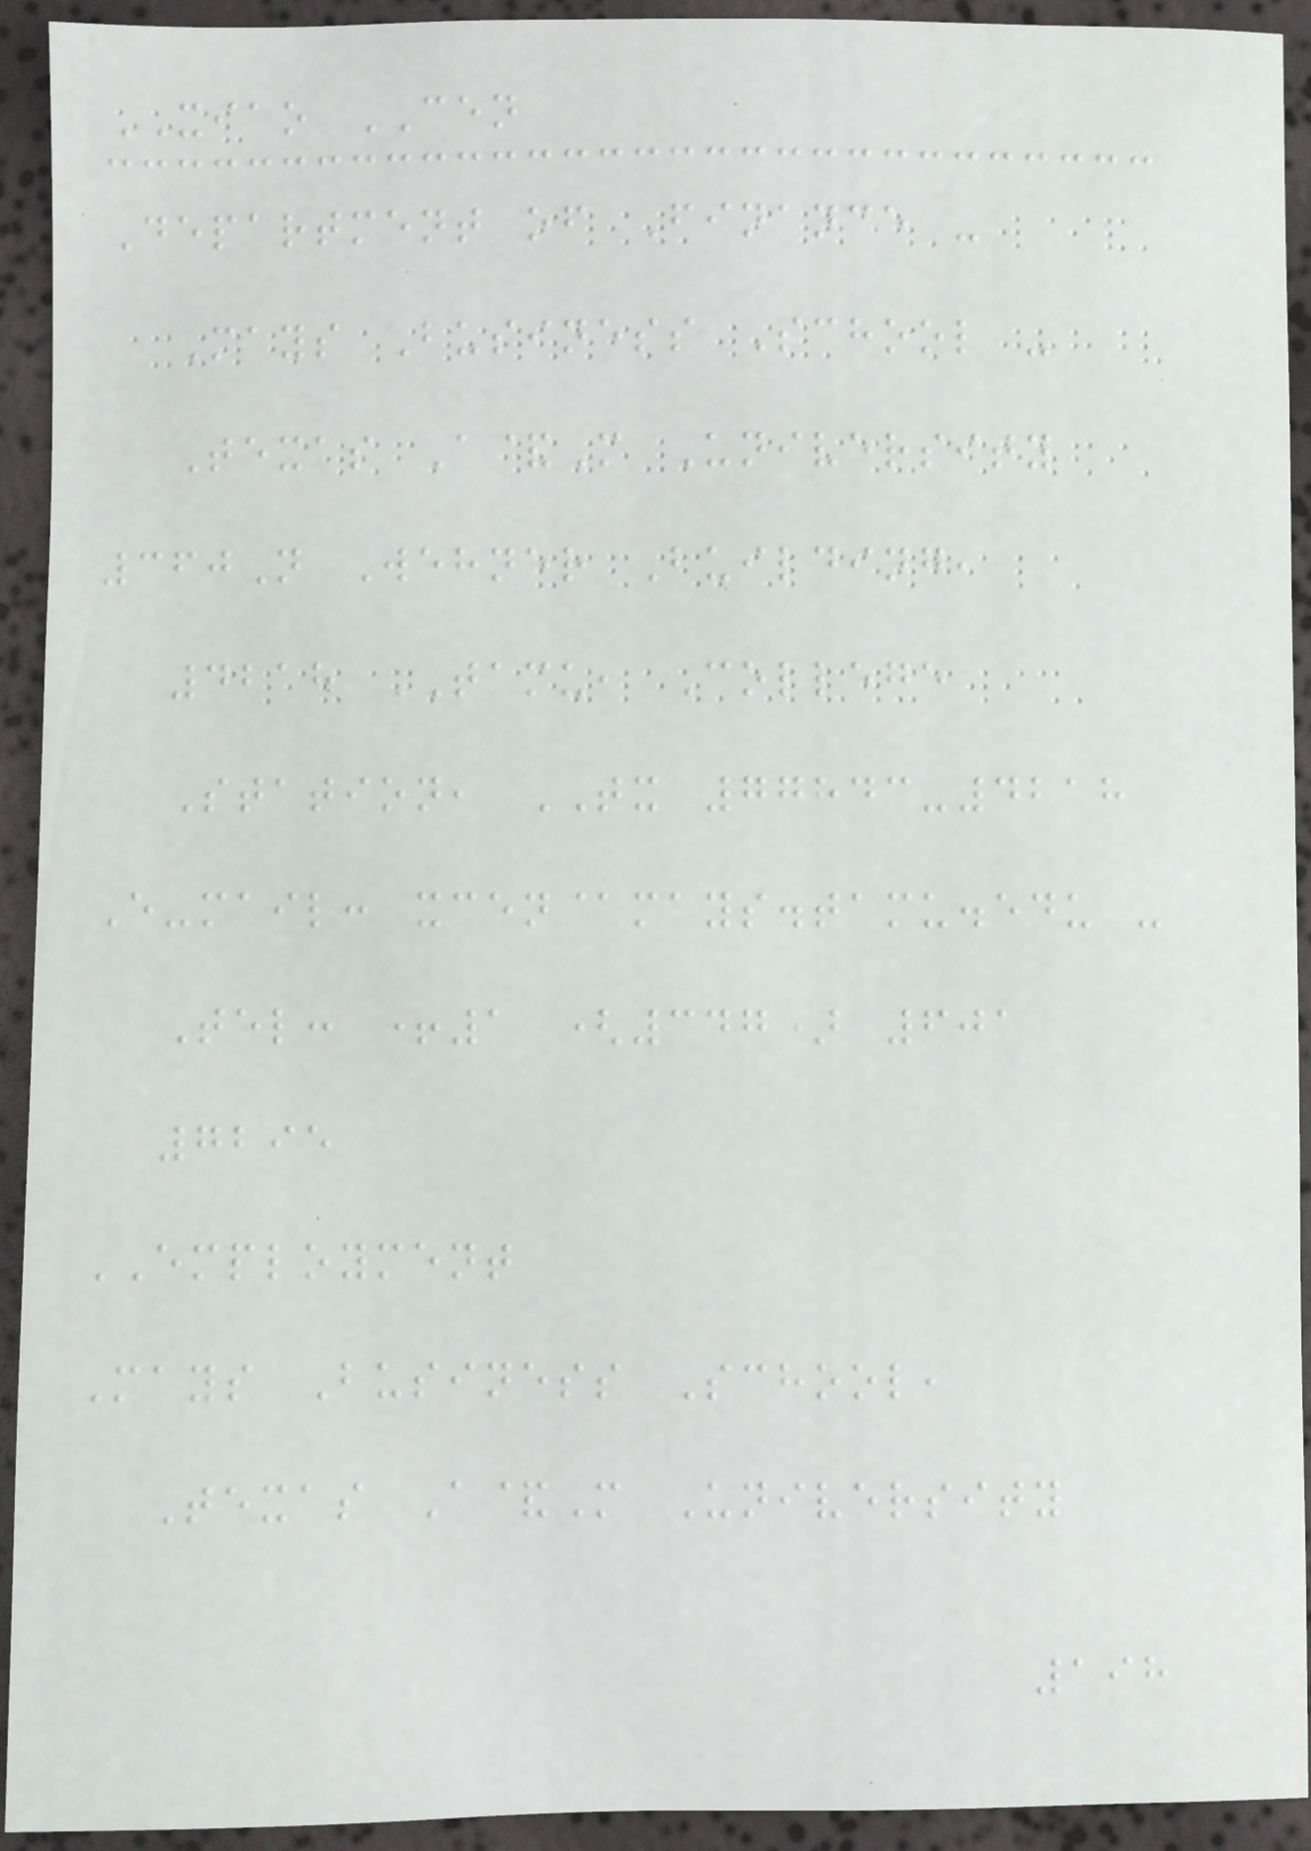XIAO CEN
Department of Finance -
Mays Business School -
Texas A&M University
360N Wehner Building,
4218 TAMU, College
Station, TX 77843-4218
E-mail: xcen@mays.tamu.edu -
Tel: +1 (347) 601
7295
EMPLOYMENT
Mays Business School,
Texas A&M University
198
